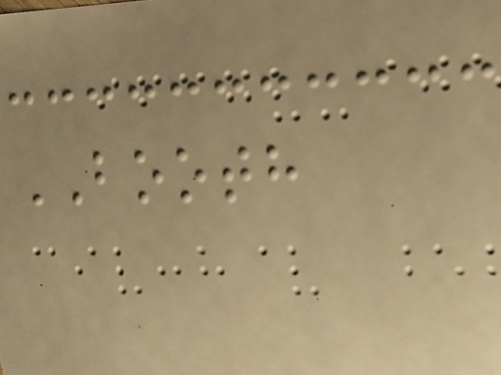BOOTH
